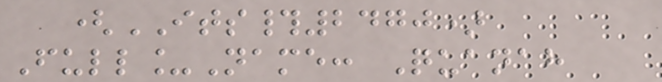(ITS#2470)
Full_Name: Quanah
